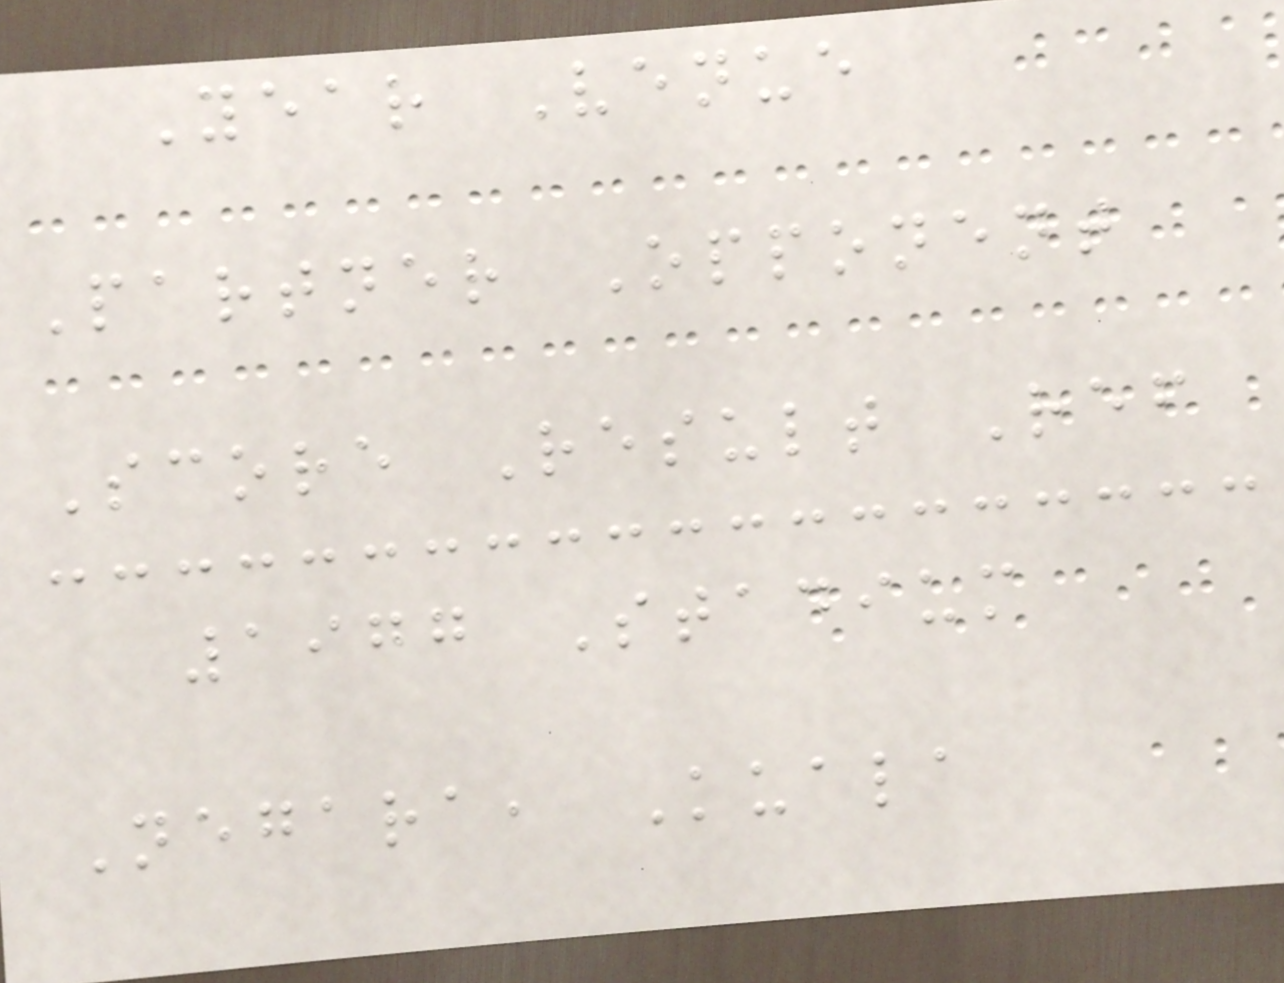Year Venue
Partner Opponent
Score Result Ref
1977 Stadium
Negara, Kuala
